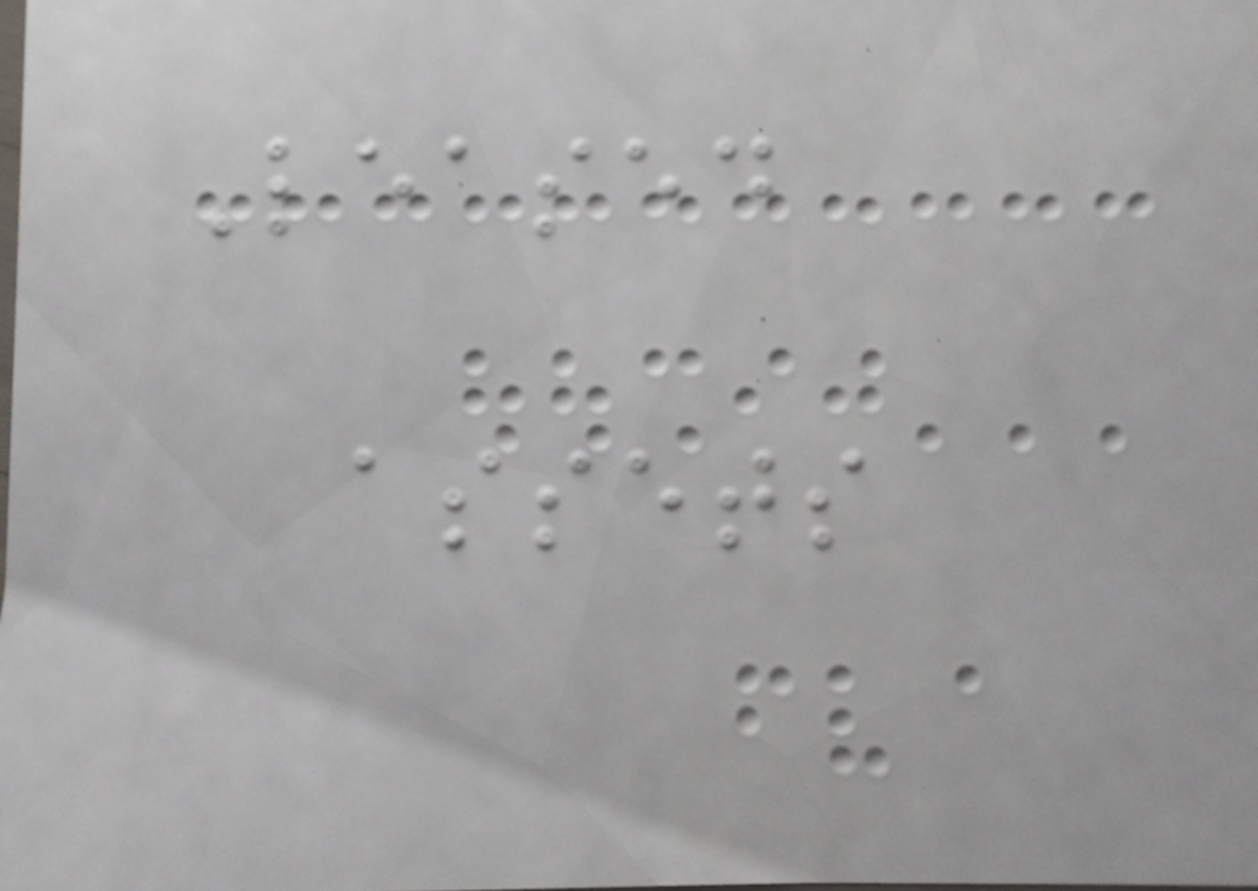Leased
assets
